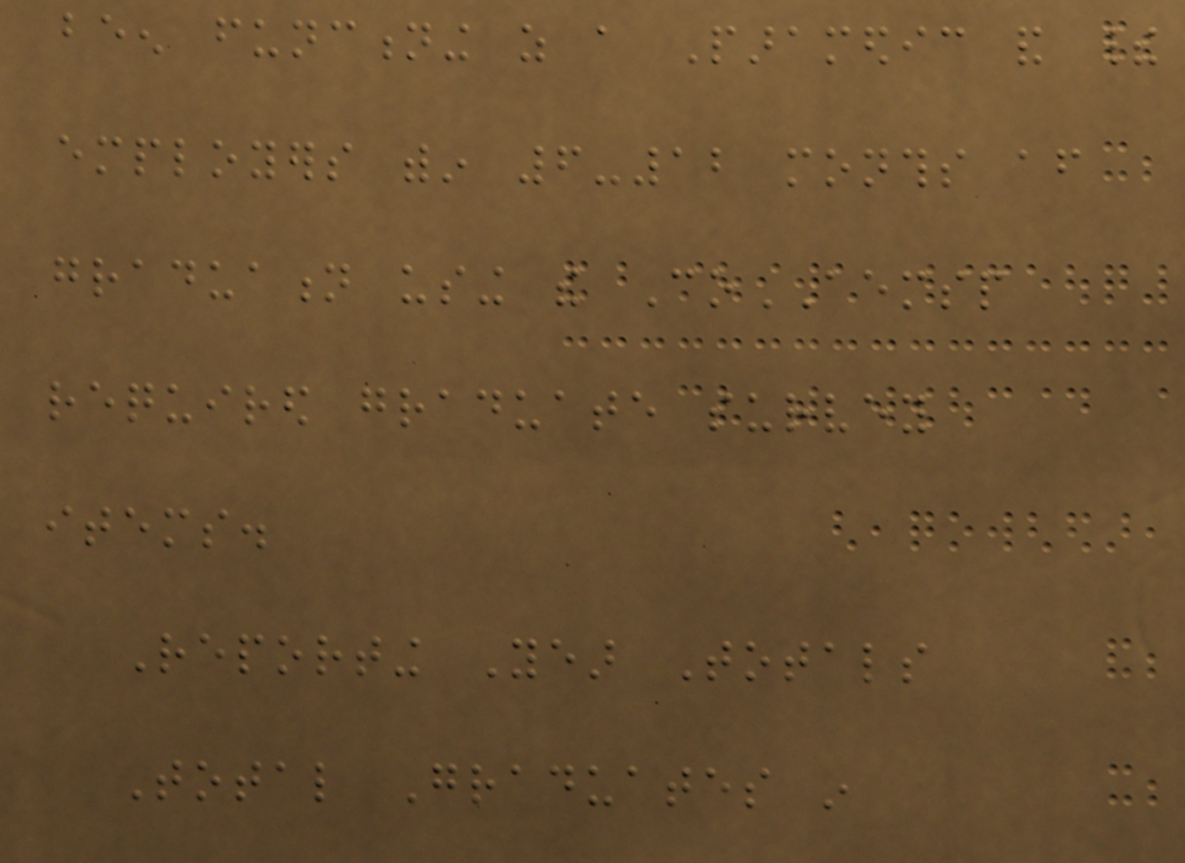been functioning as a Paramedic and their
employers within 6-12 months after
graduation using the CoAEMSP
required graduate survey
items.
Reporting Year Totals
Total Graduates in
